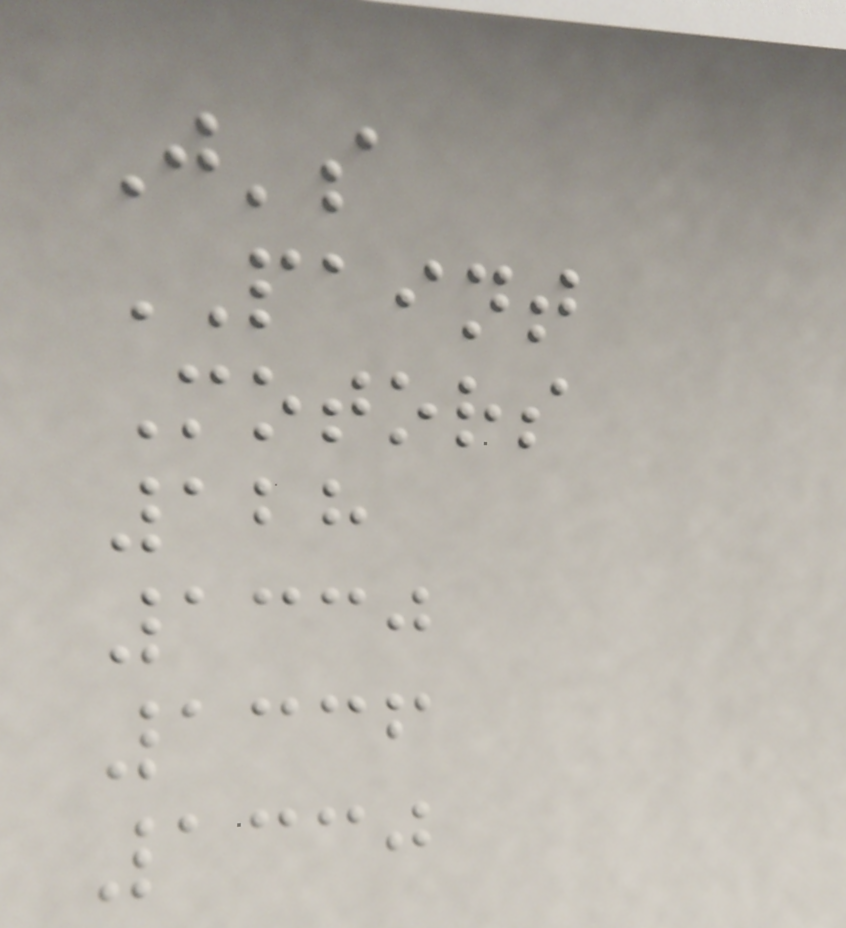J's
PAINT
Motors
128
1330
1336
1330
